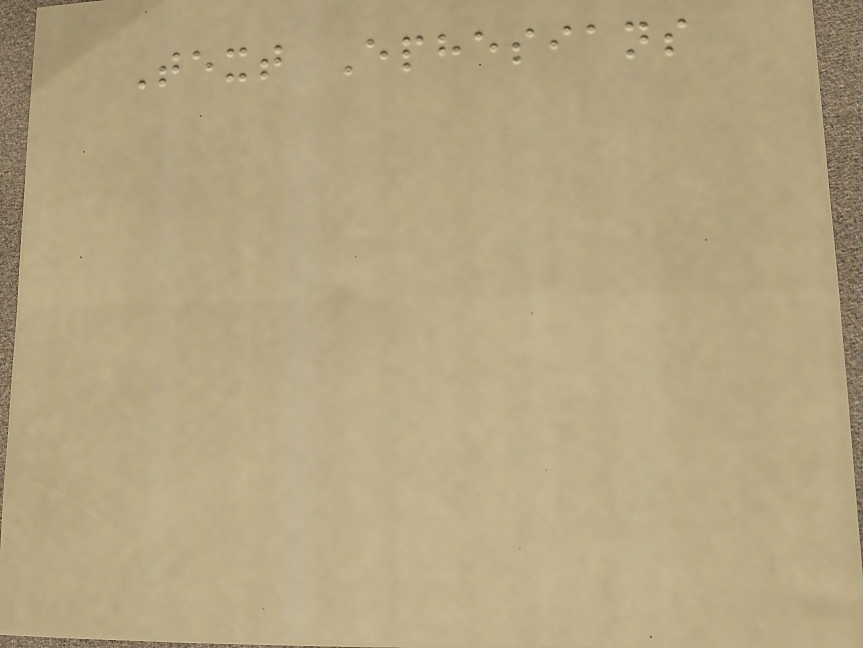Text Ephesians
